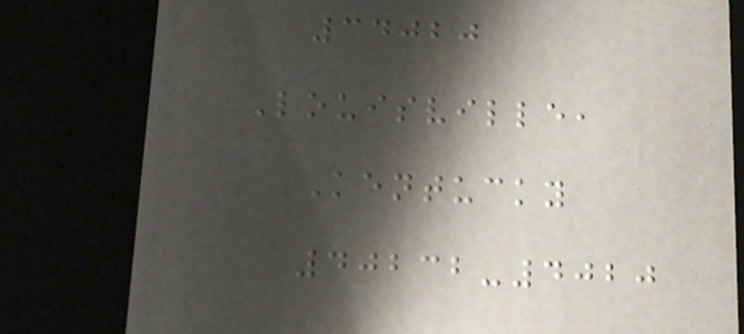34020
Louisville,
Kentucky
40232-4020
